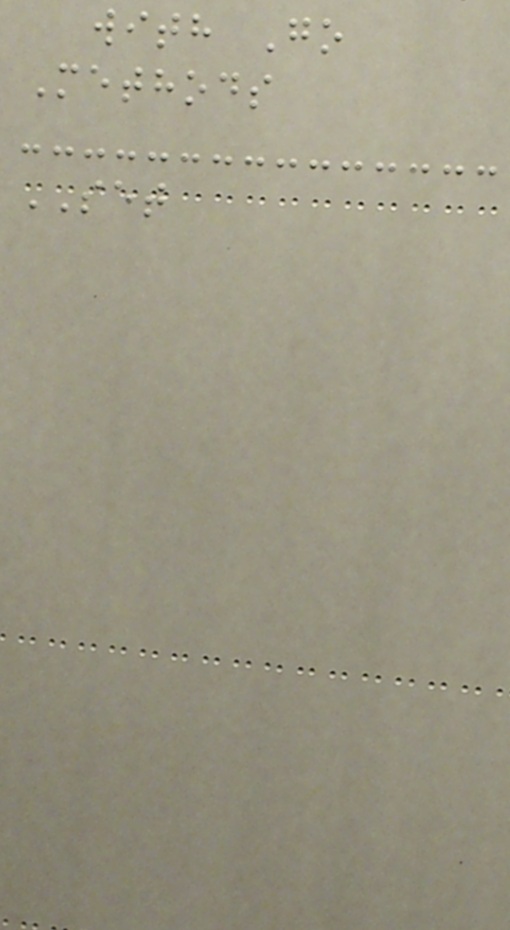with Go
Methods
SET
